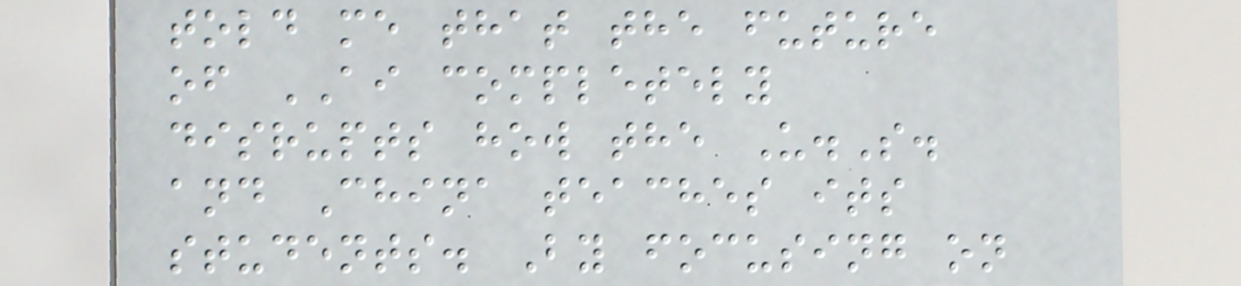told me that the future
of AI completely
disrupts how the U.S.
and China teaches its
students. By focusing on
